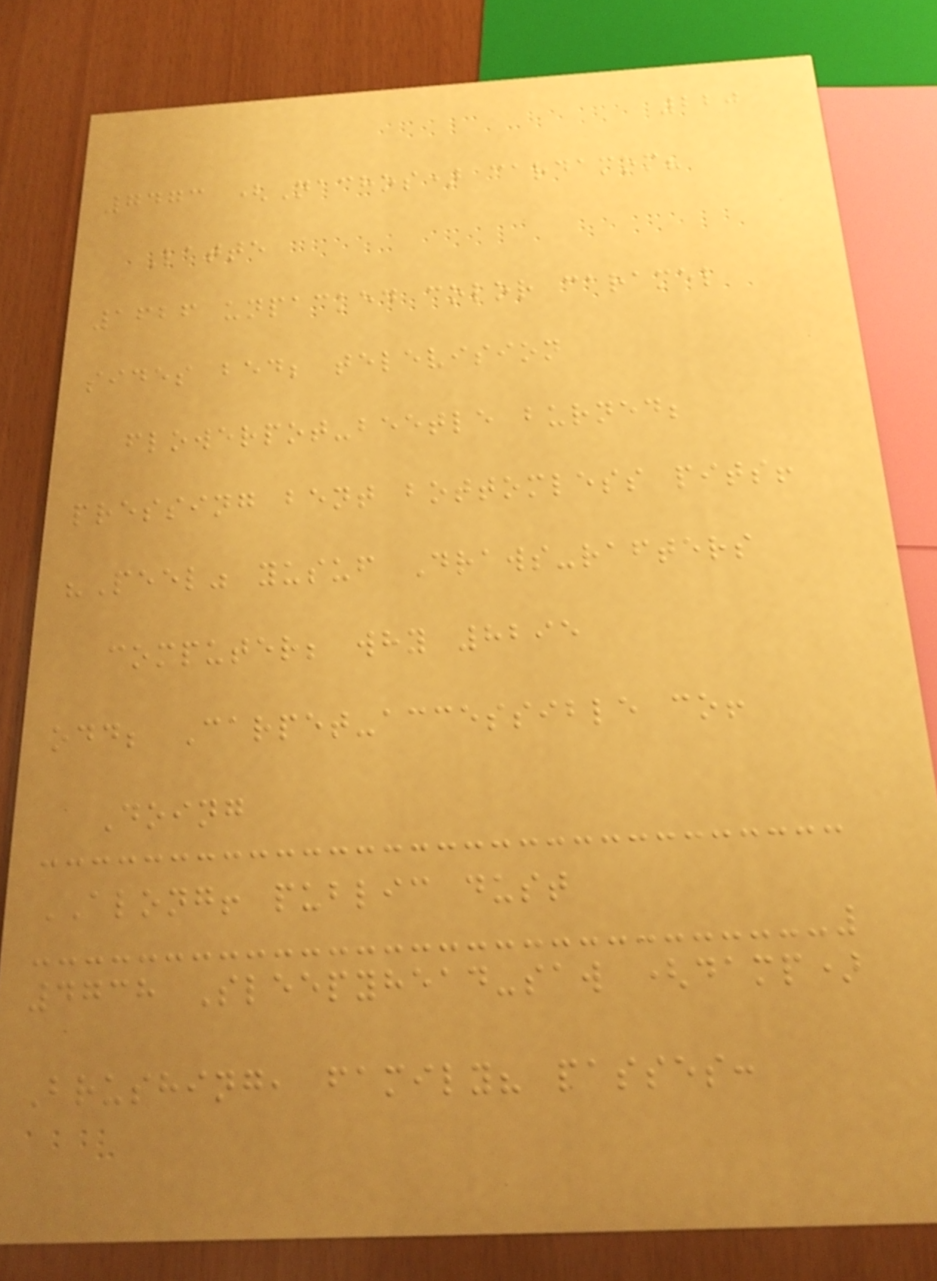220
7473 (Nachos) cardamom?
Latte
1626 unpacked color caramel
sides bed; television
flowerpot-beetle burned;
pressing bent bottomless pits!
"Peel" yusuf Draws-rafters
computer; why 8295
odd; Carpet-accessible co!
Doing
ALONG! public dust
4738 Sleepyhead-saw (damp)
Brushing, family? passes:
